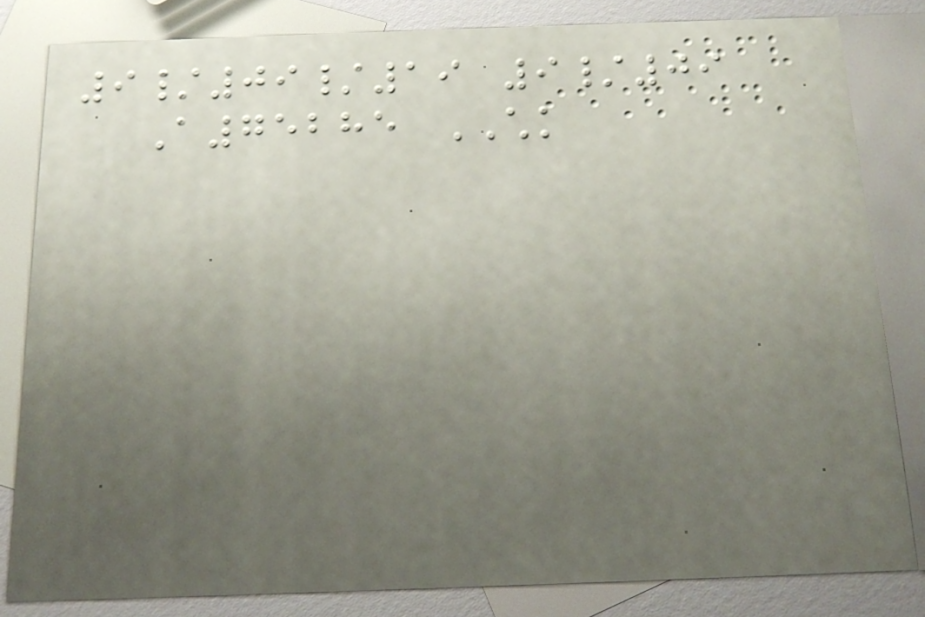9/09/19 9/09
A75285 CHK
